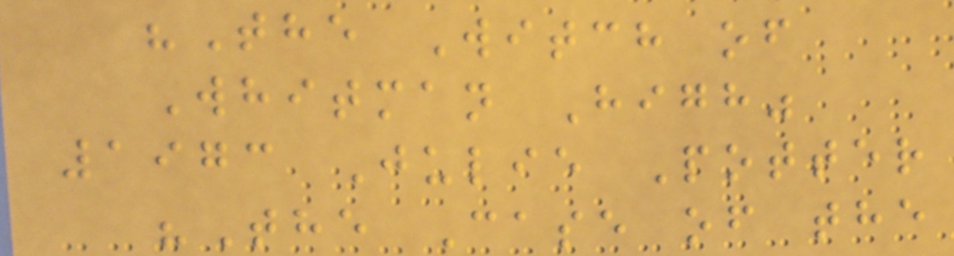"The Witch of
Whitman High"
1973 Julie Potter
"The Case of the
